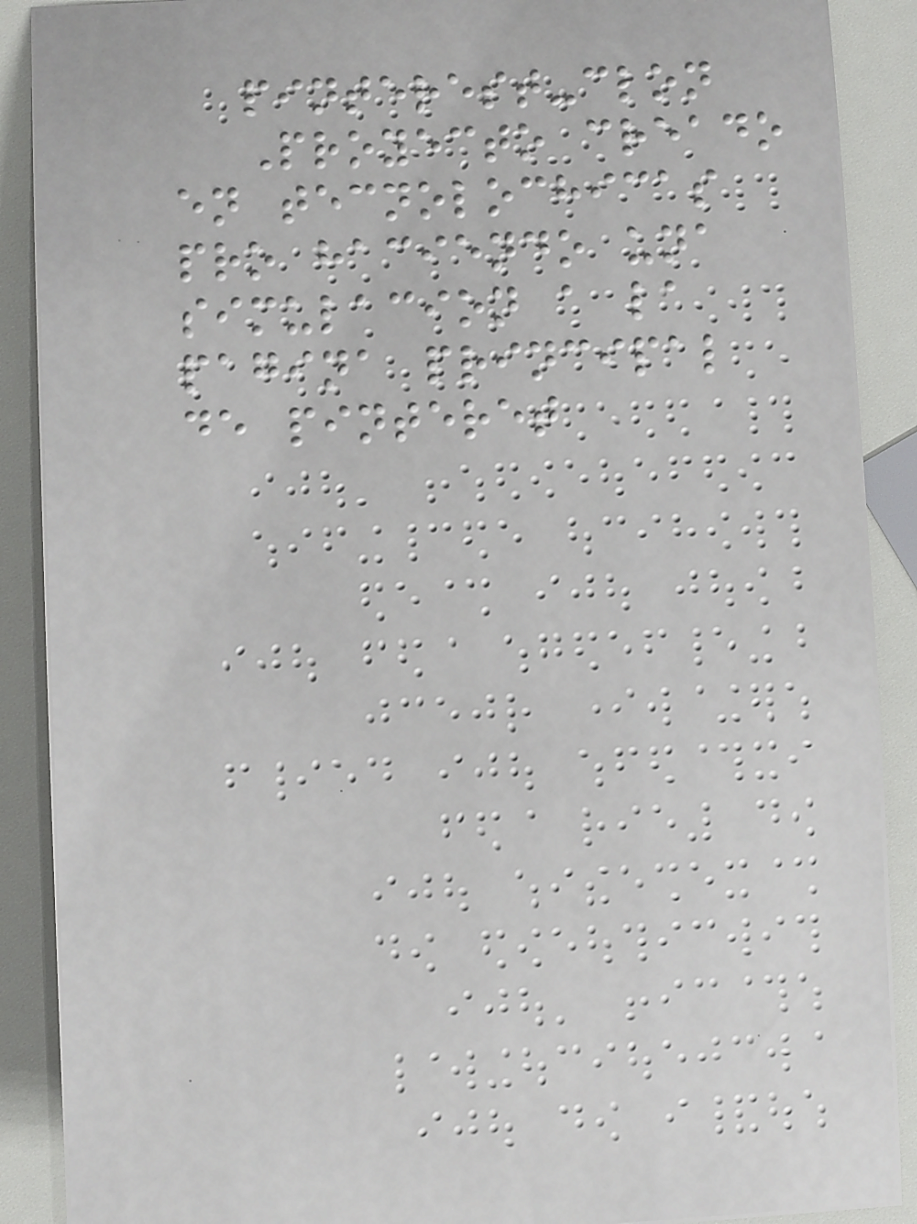pinterest-clon
Proyecto creado
en tecnolochicas
pro haciendo una
simulacion a la
pagina principal
de pinteret
